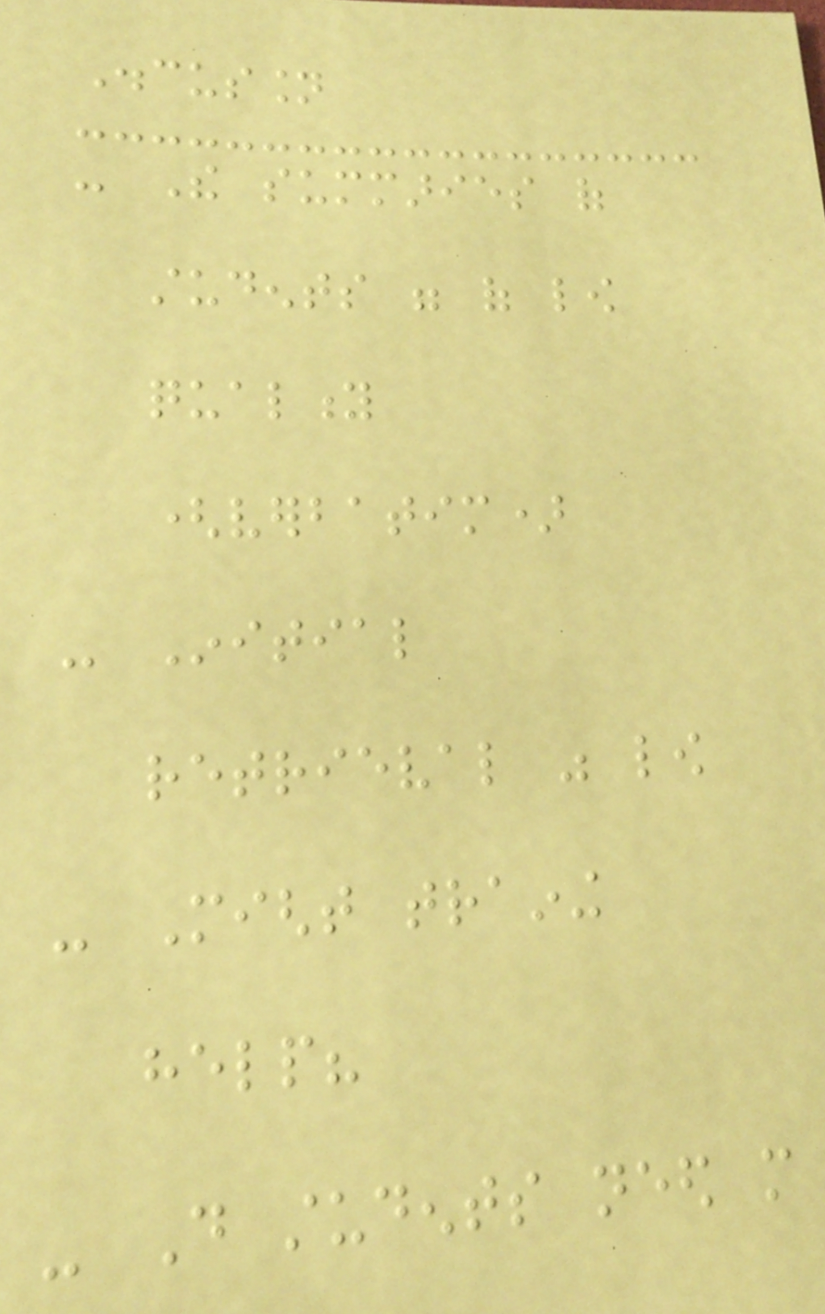Discussion
- The summaries of
students were of low
quality
(verbatim)
- Initial
retrieval was low
- Might training
help?
- Do students need more
